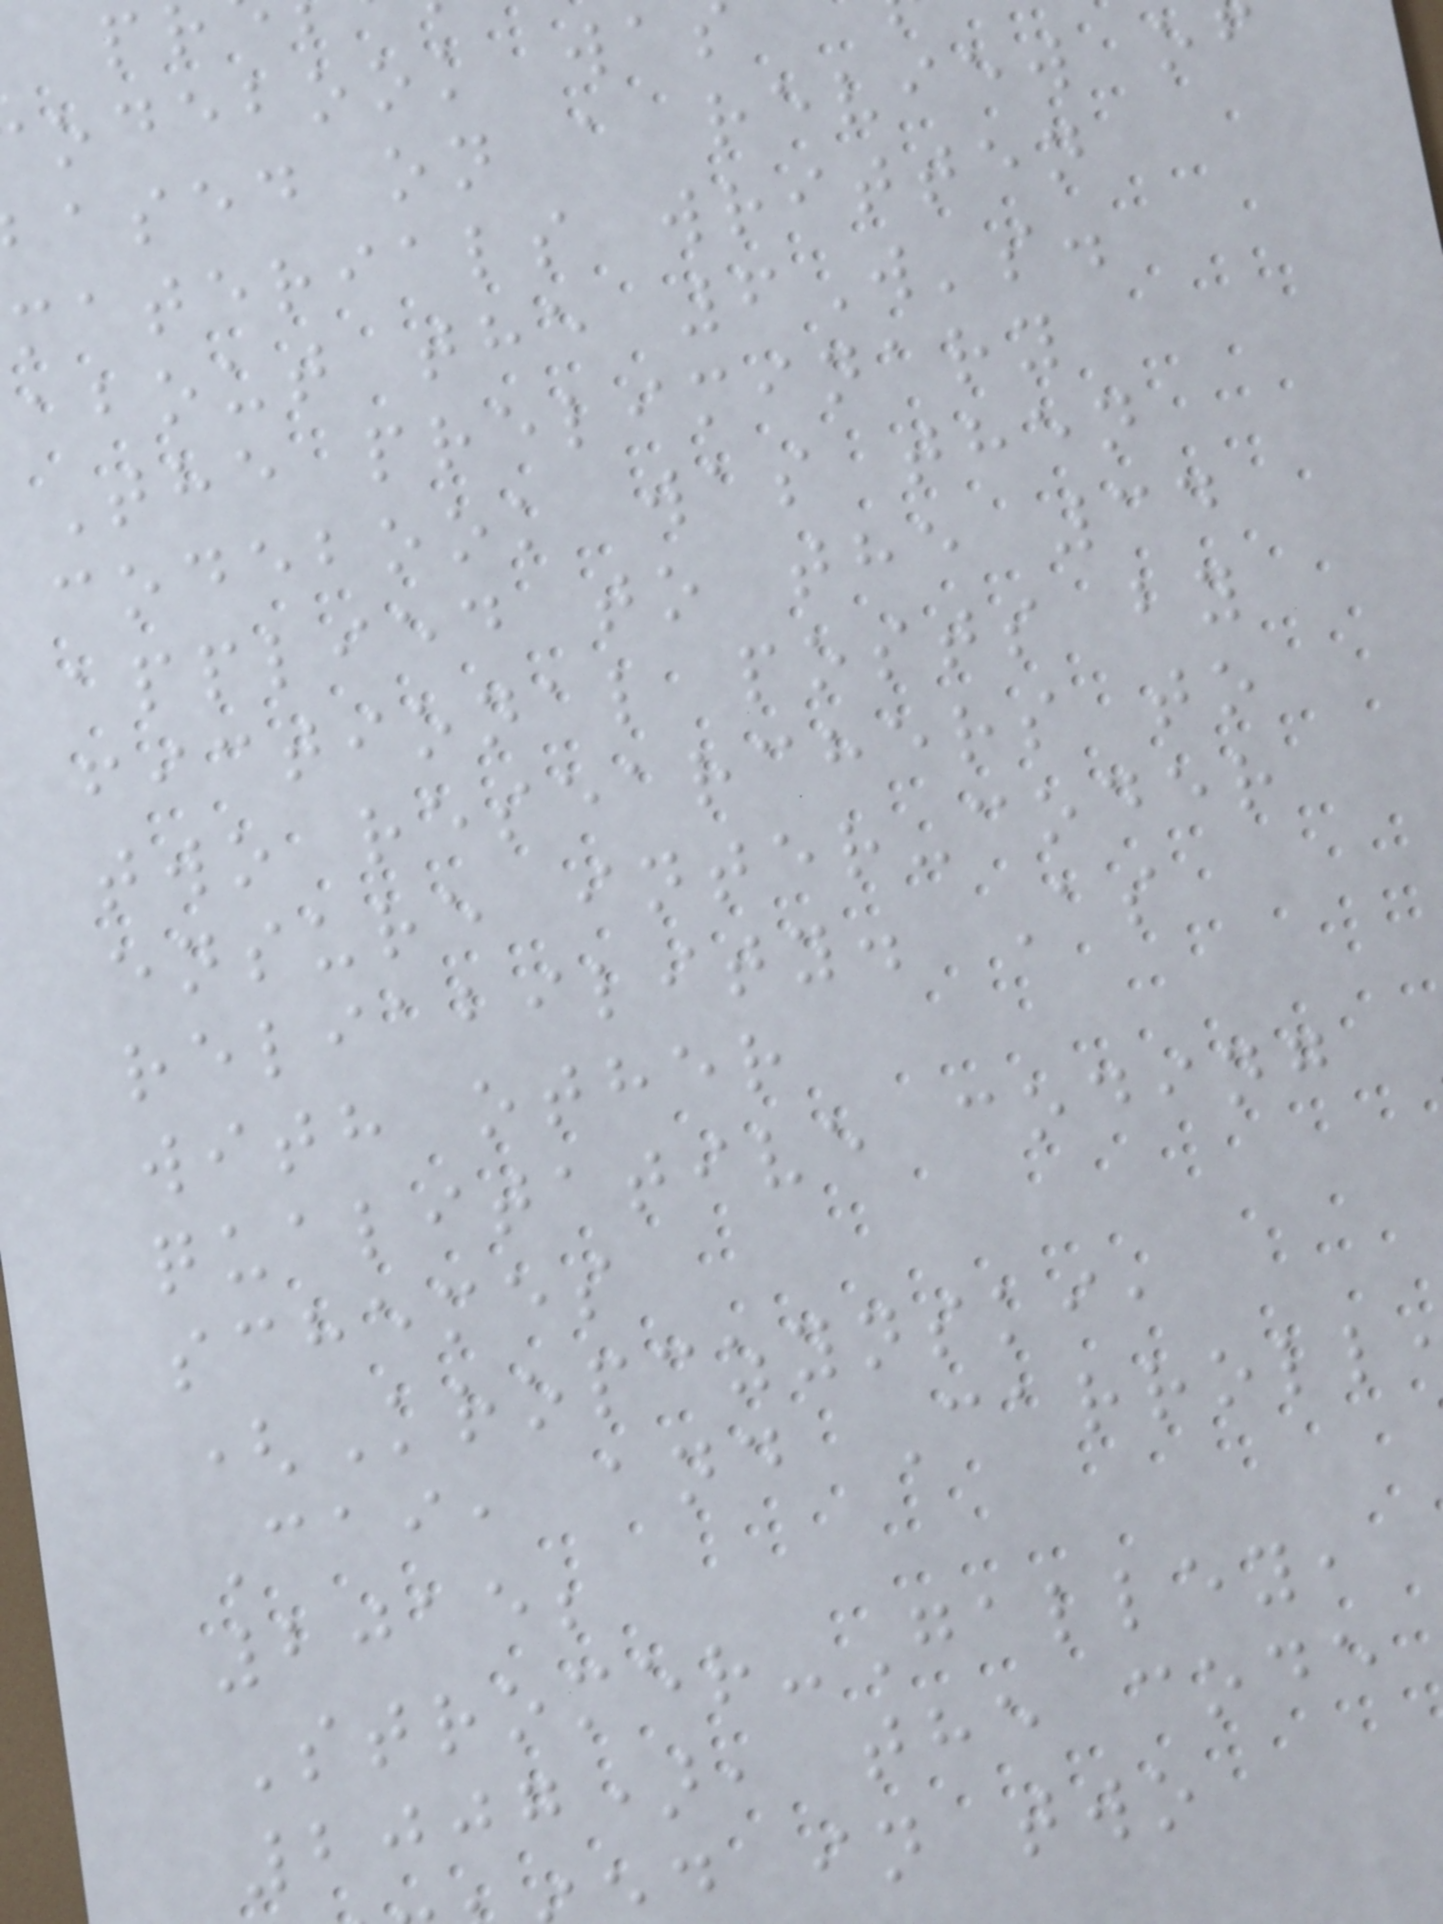odebook wa
ased on a review of
materials written
about the 6W's.
The preliminary
codebook was then
applied to the 34
fictional posts by
two researchers to
ensure inter-coder
reliability. As
with other
qualitative coding
schemes
(Kropczynski,
Cai, and Carroll
2015;
Stromer-Galley,
2007), the code
d in two
